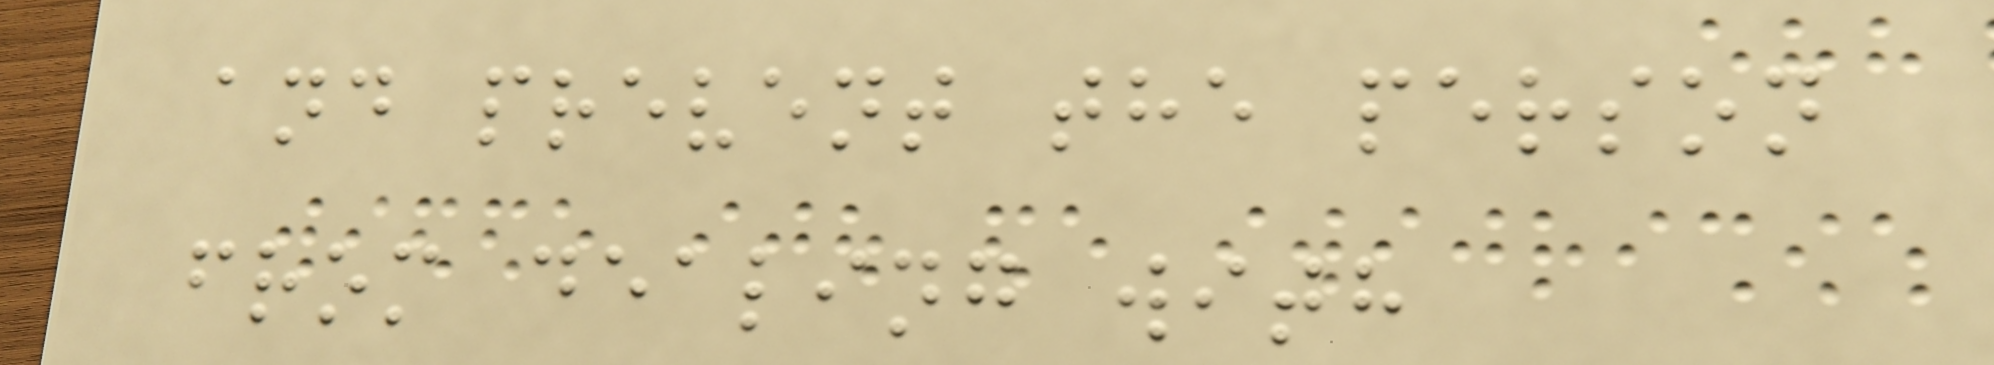and prevent the person
from dealing with
